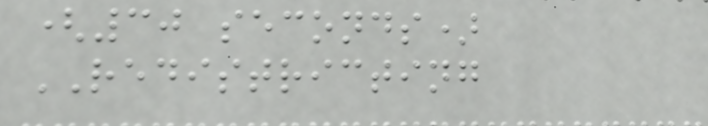(30 seconds)
REDISTRICTING
